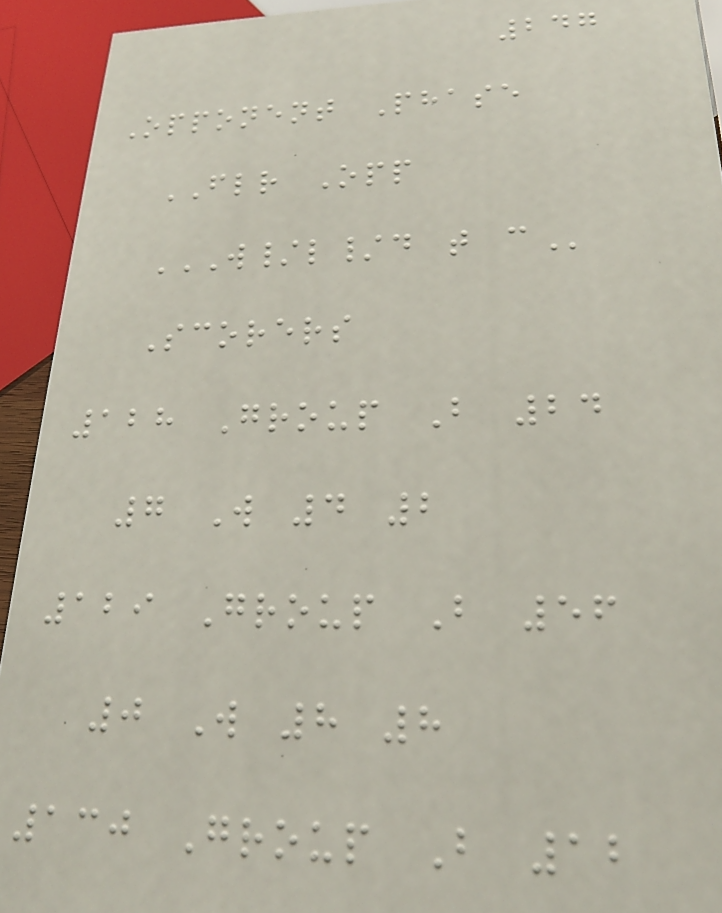247
Opponent Phase
FLR Opp
W/L/D T C
Scorers
128 Group B 24
7 W 4 2
129 Group B 56
0 W 8 8
130 Group B 12
